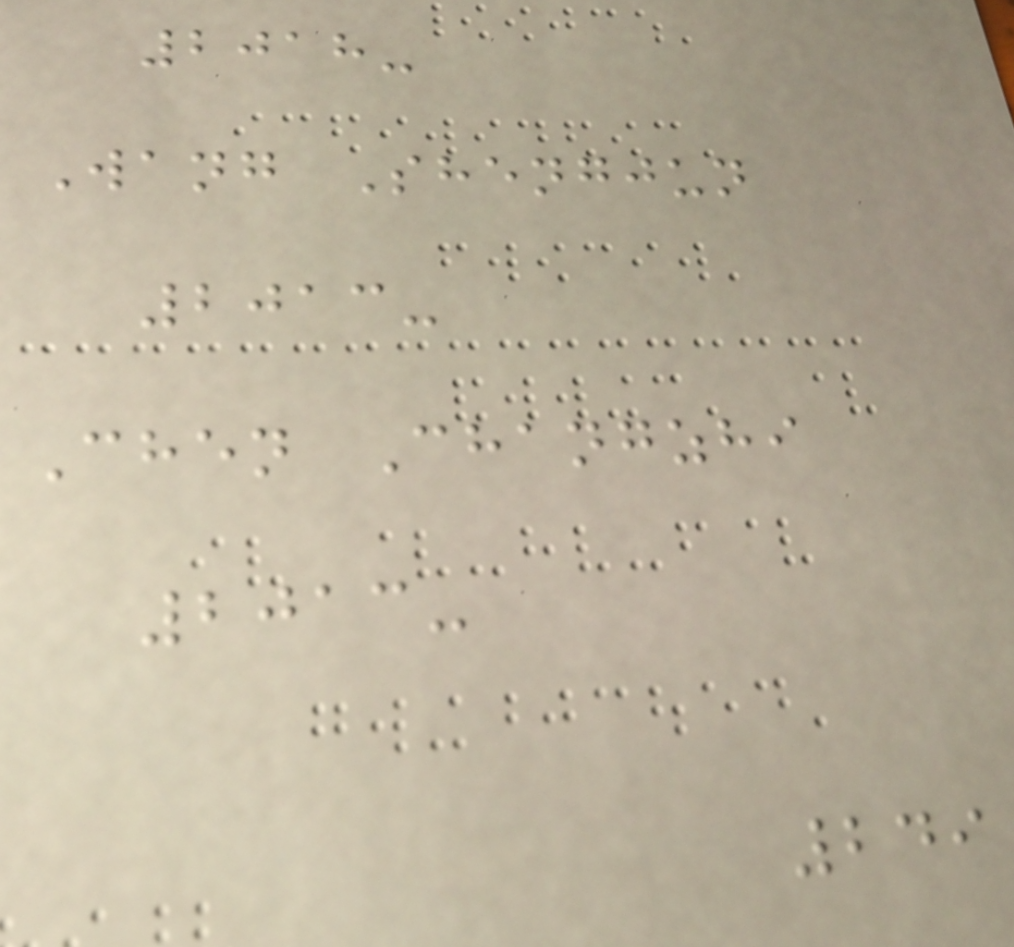2018-
Wang Shengjun
2013-
Chen Changzhi
2013-
249
